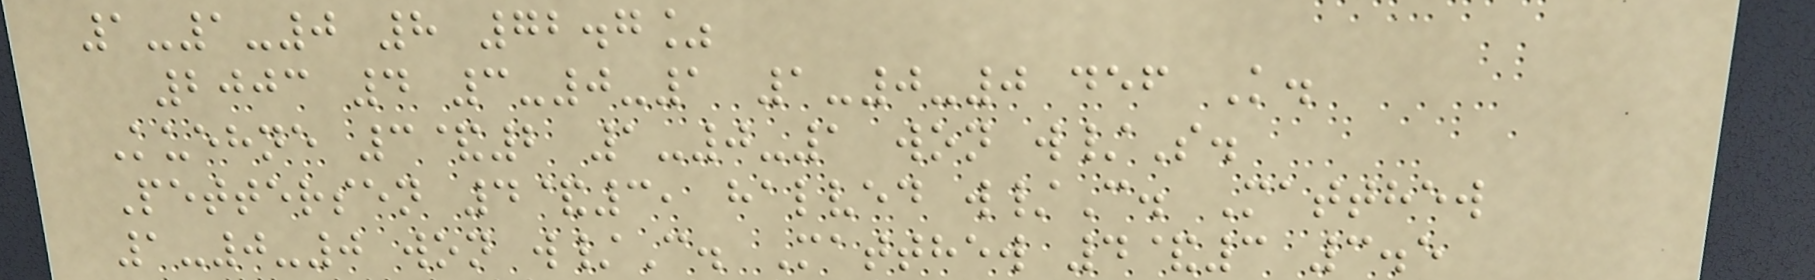1-1-0 8 72.7%
2003 4 3-0-1 1-0-0 def K.
Kuehne 3&2 1-0-1 won w/S.
Pettersen 4&3, halved w/C. Matthew
1-0-0 won w/C. Matthew 4&3 3.5
